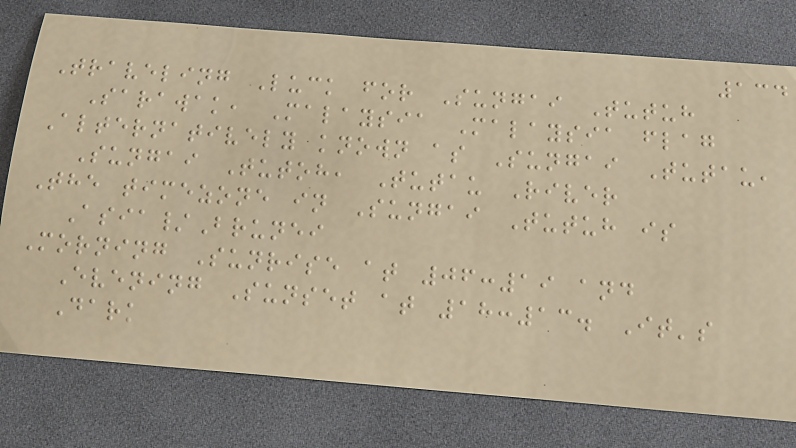134
Traveling Luck for Sungai Tutuh
Sarawak, Malaysia Malaysia flag
Alternatively known as Sungai Tutau,
Sungai Tutoh, Tutau River
The timezone in Sungai Tutuh is
Asia/Brunei
Morning Sunrise at 06:19 and
Evening Sunset at 18:13. It's
Dark
